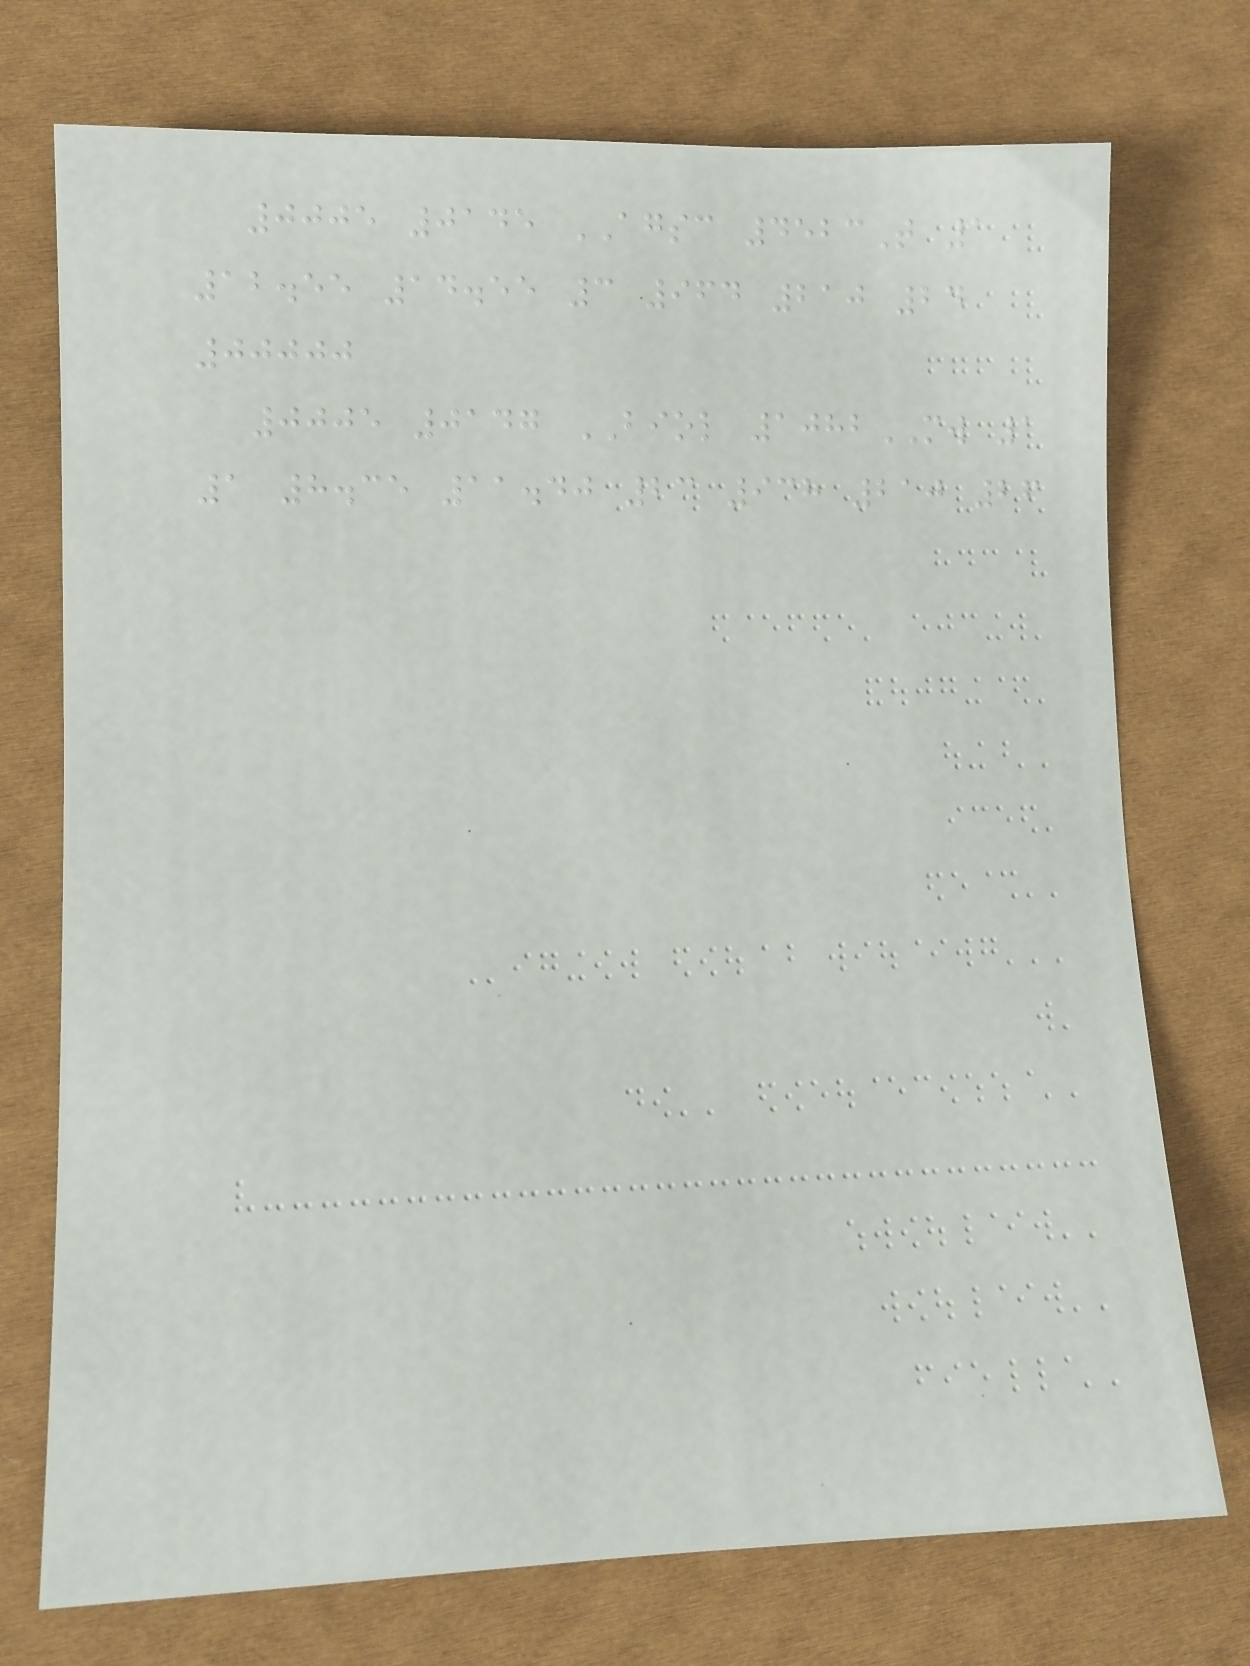0005 0145 AGSC 4523T 1
12.55 14.55 3 964 210 24
00000
0005 0147 BIOL 1082MW 1
1 8.35 11.40 23 938 210 26
